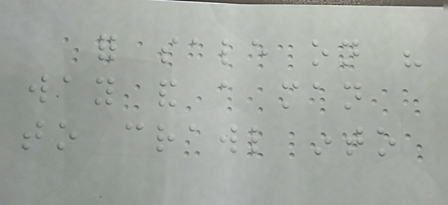for sale on his
way and a man
to crawl into
